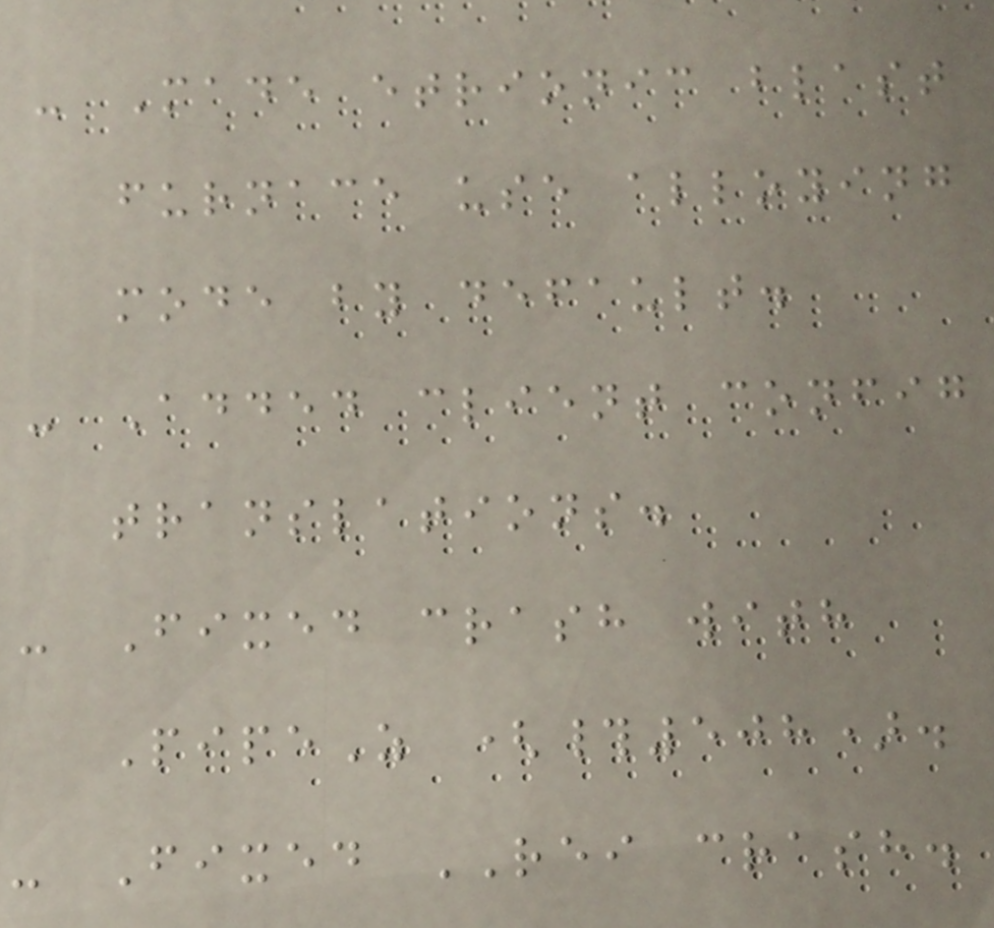- Made etrionic blast
furnace use alloying
mode by default.
- Added client config
translations.
- Fixed crash with
PipeZ (#508).
- Fixed REI crash.
